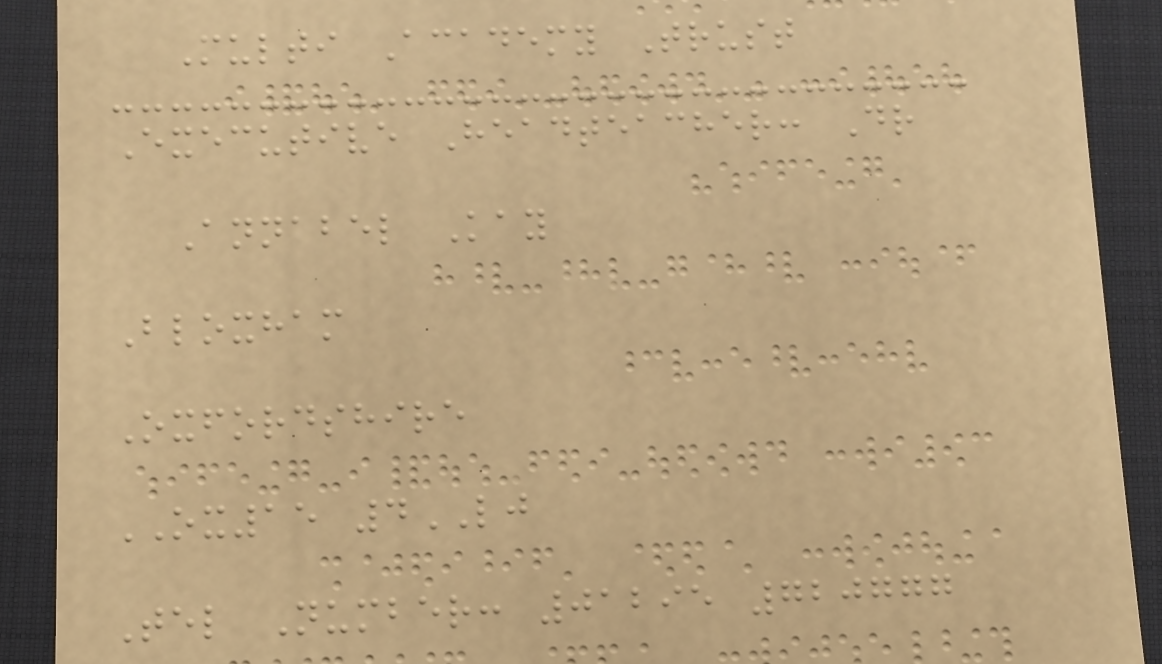Multi Academy Trust
Executive Headteacher: Dr
Annabel Kay
Bloxham
Oxfordshire
OX15 4LJ
Tel Number: 01295 720777
